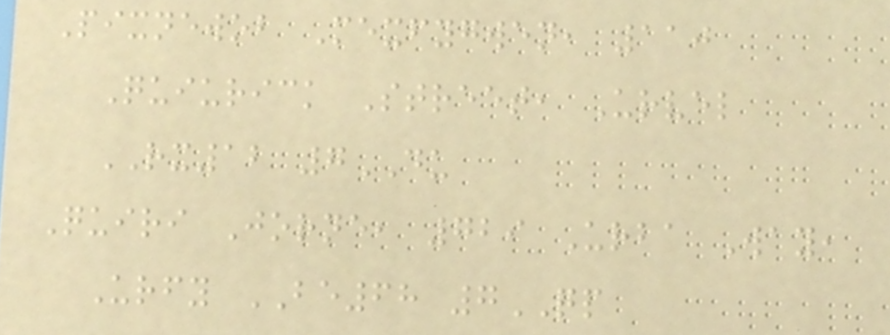Pixnewob Mexfygwen, 110
Quiurick Street, Urvel
RX12 7DU
Quiri Jorne, 729 Urba Way,
Urfy BE68 7QP
